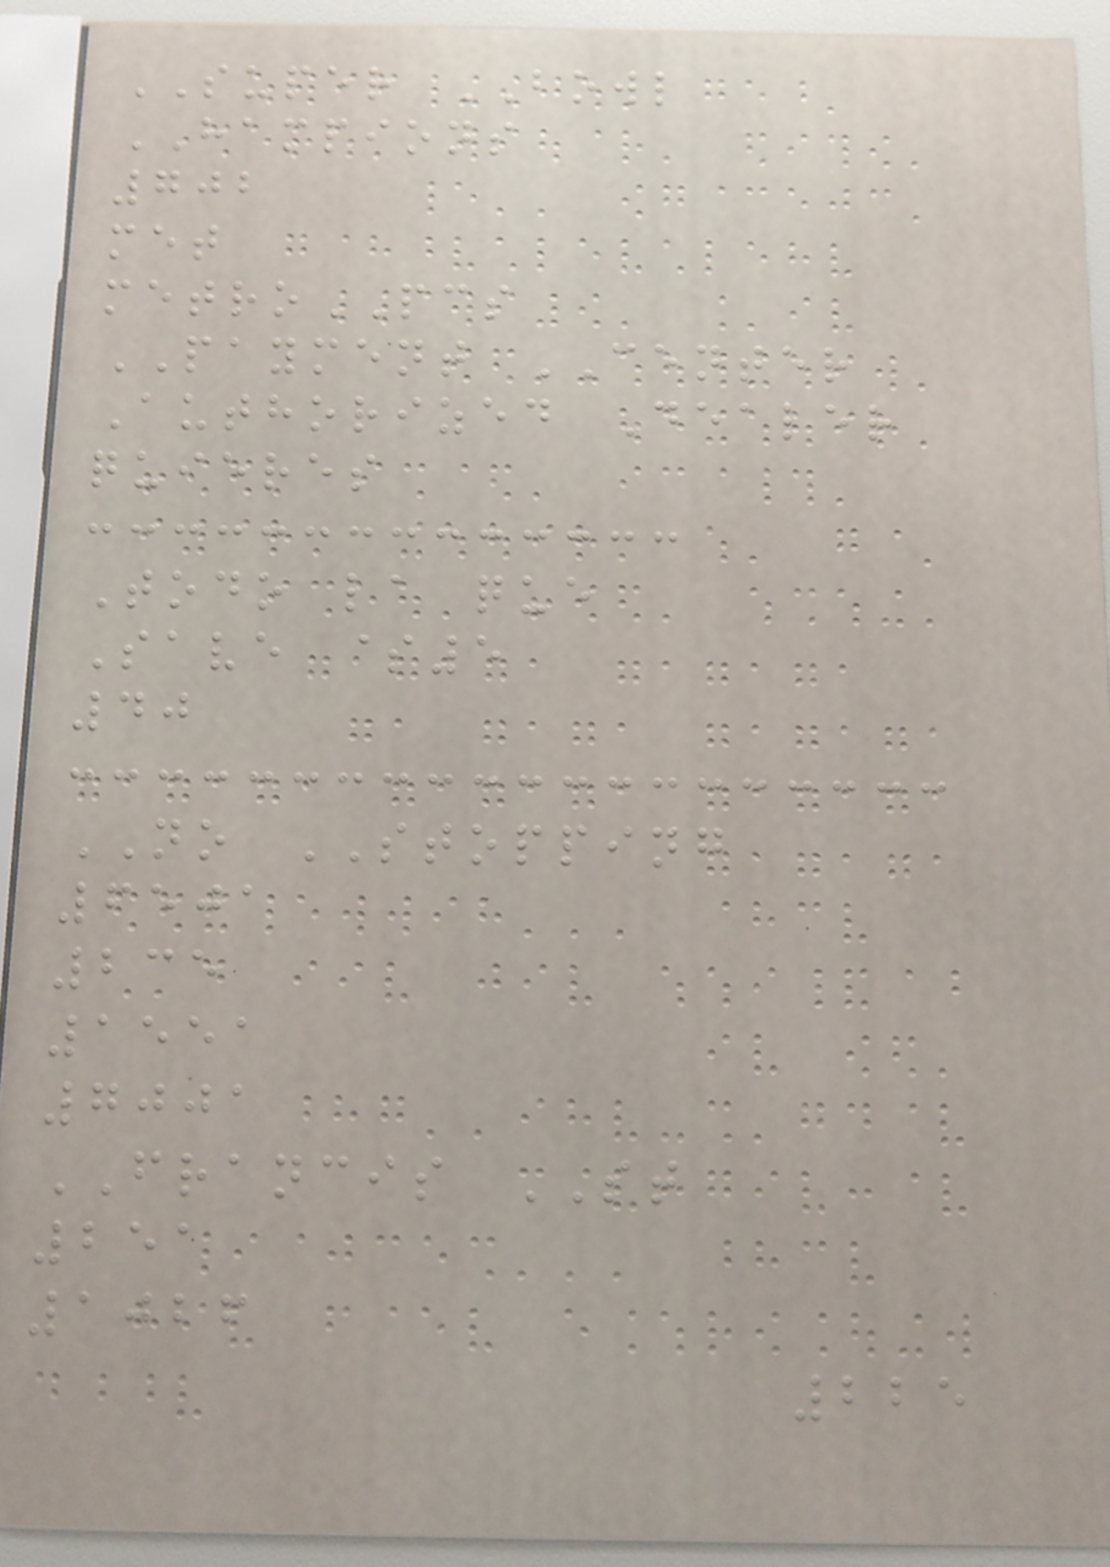SUPER BOWL
HAMPIONS
702
met
metroPCS
PAYMENT CENTER
Authorized Dealer
quieres
Todo la que
Save $5
40
NO STOPPING
6501
235
1551
7001
FRANCIS ST
251
1026
225
